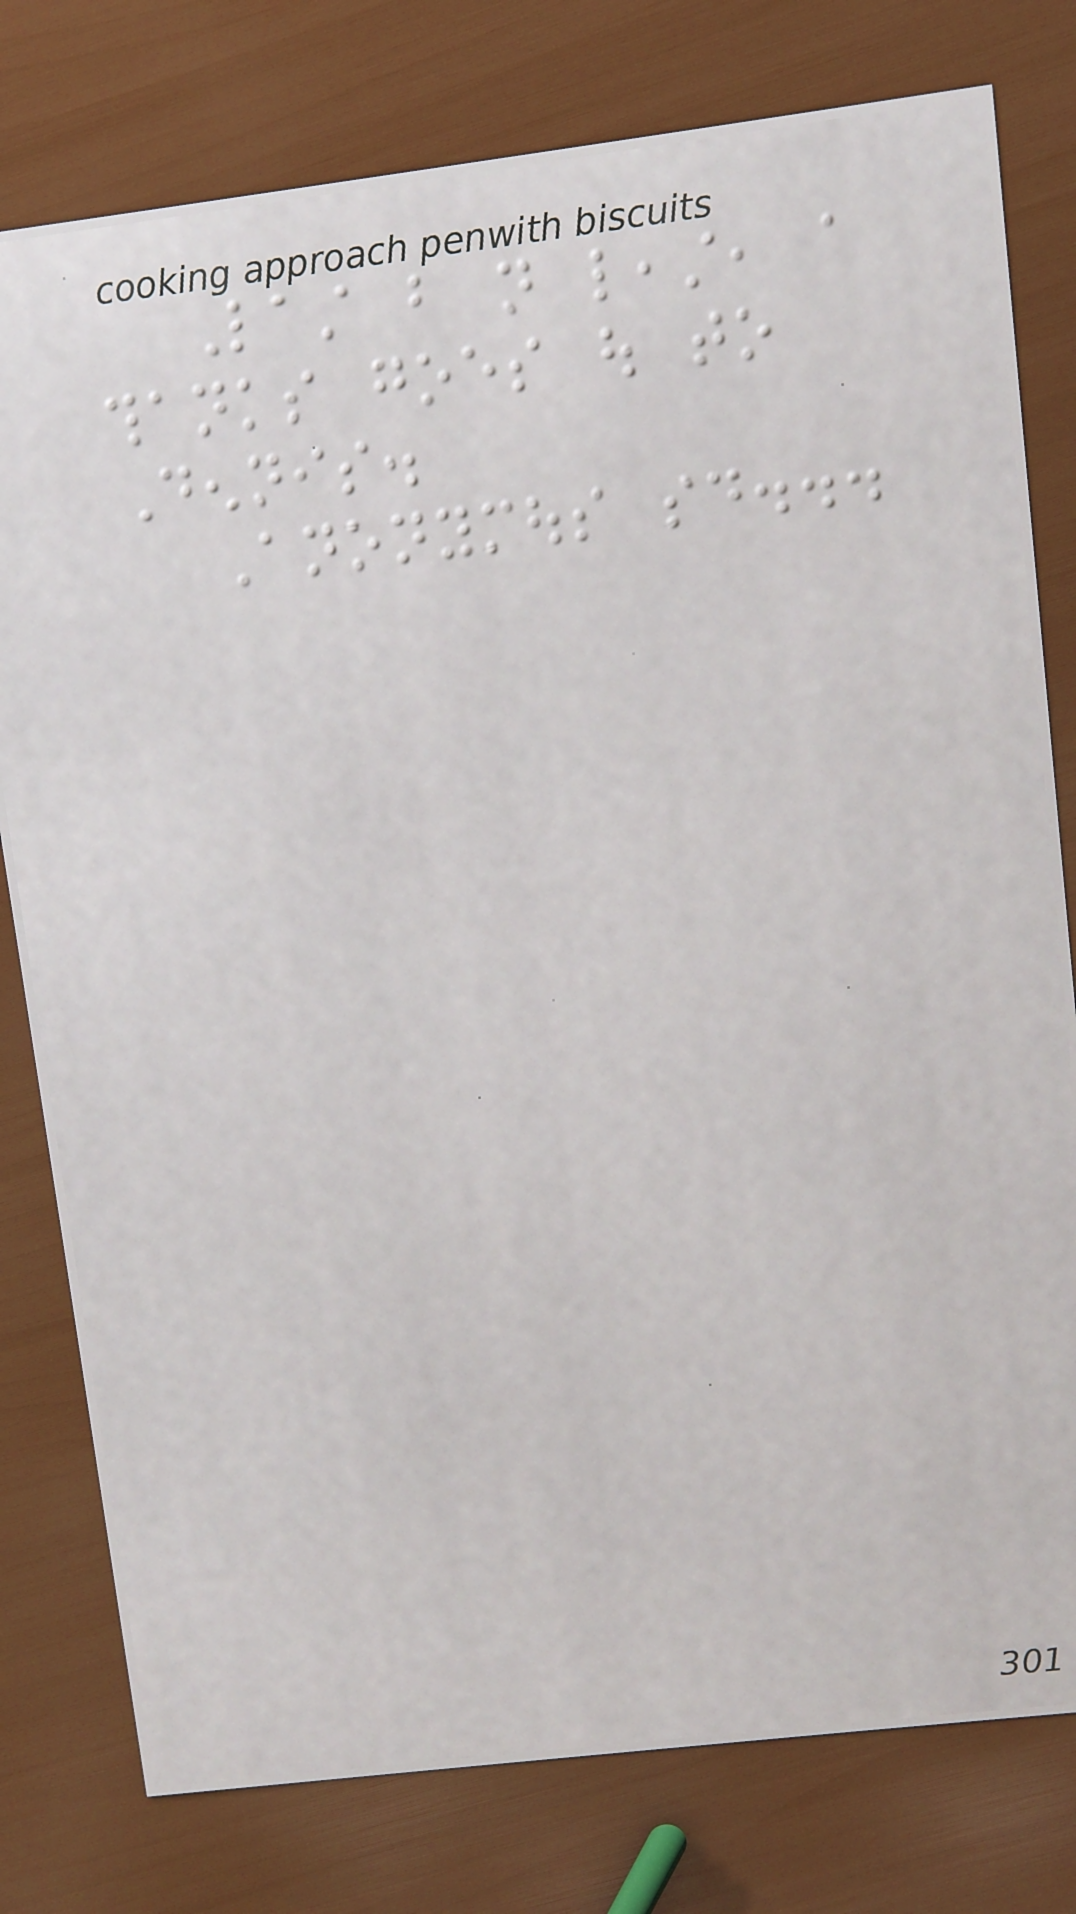Last but not least, a
thanks goes out to
Dennis.
Anonymous said...
